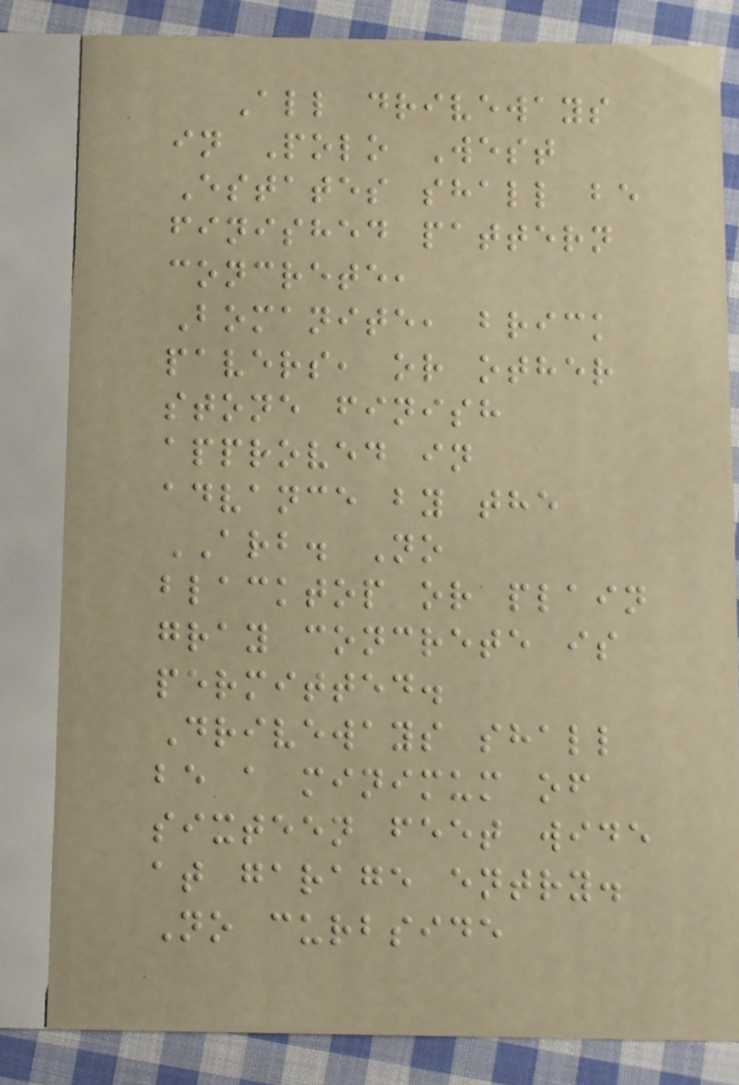All driveways
in Polo West
Estates shall be
finished pattern
concrete,
Bomanite, brick
pavers, or other
stone finish
approved in
advance by the
ARB. No
blacktop or plain
gray concrete is
permitted.
Driveways shall
be a minimum of
sixteen feet wide
at garage entry.
No curbside
